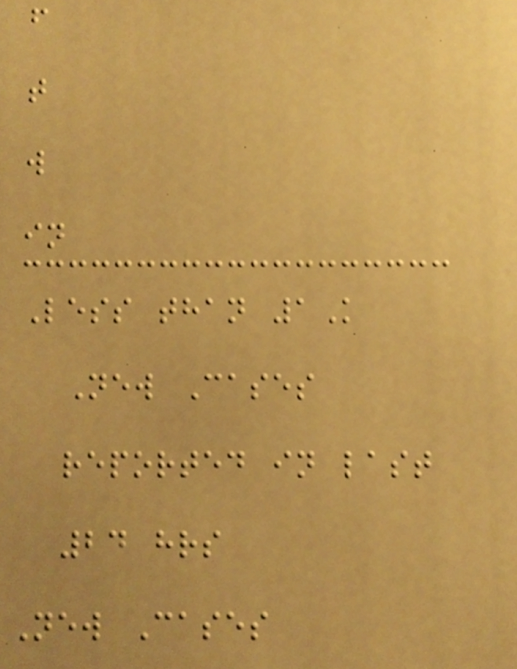f
t
w
in
Less than 1K
New Cases
reported in last
24 hrs
New Cases
